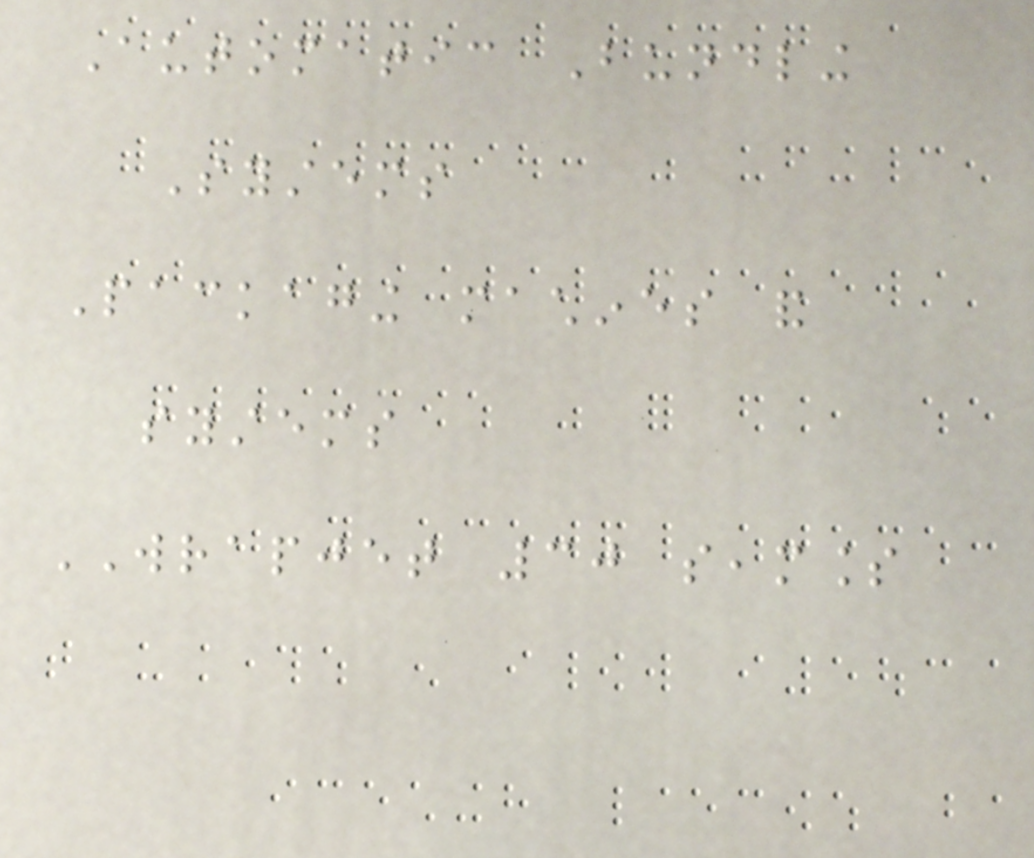Automatic Bundling
Systems
Packaging machines and
systems
WRAPJET 30 seamless
